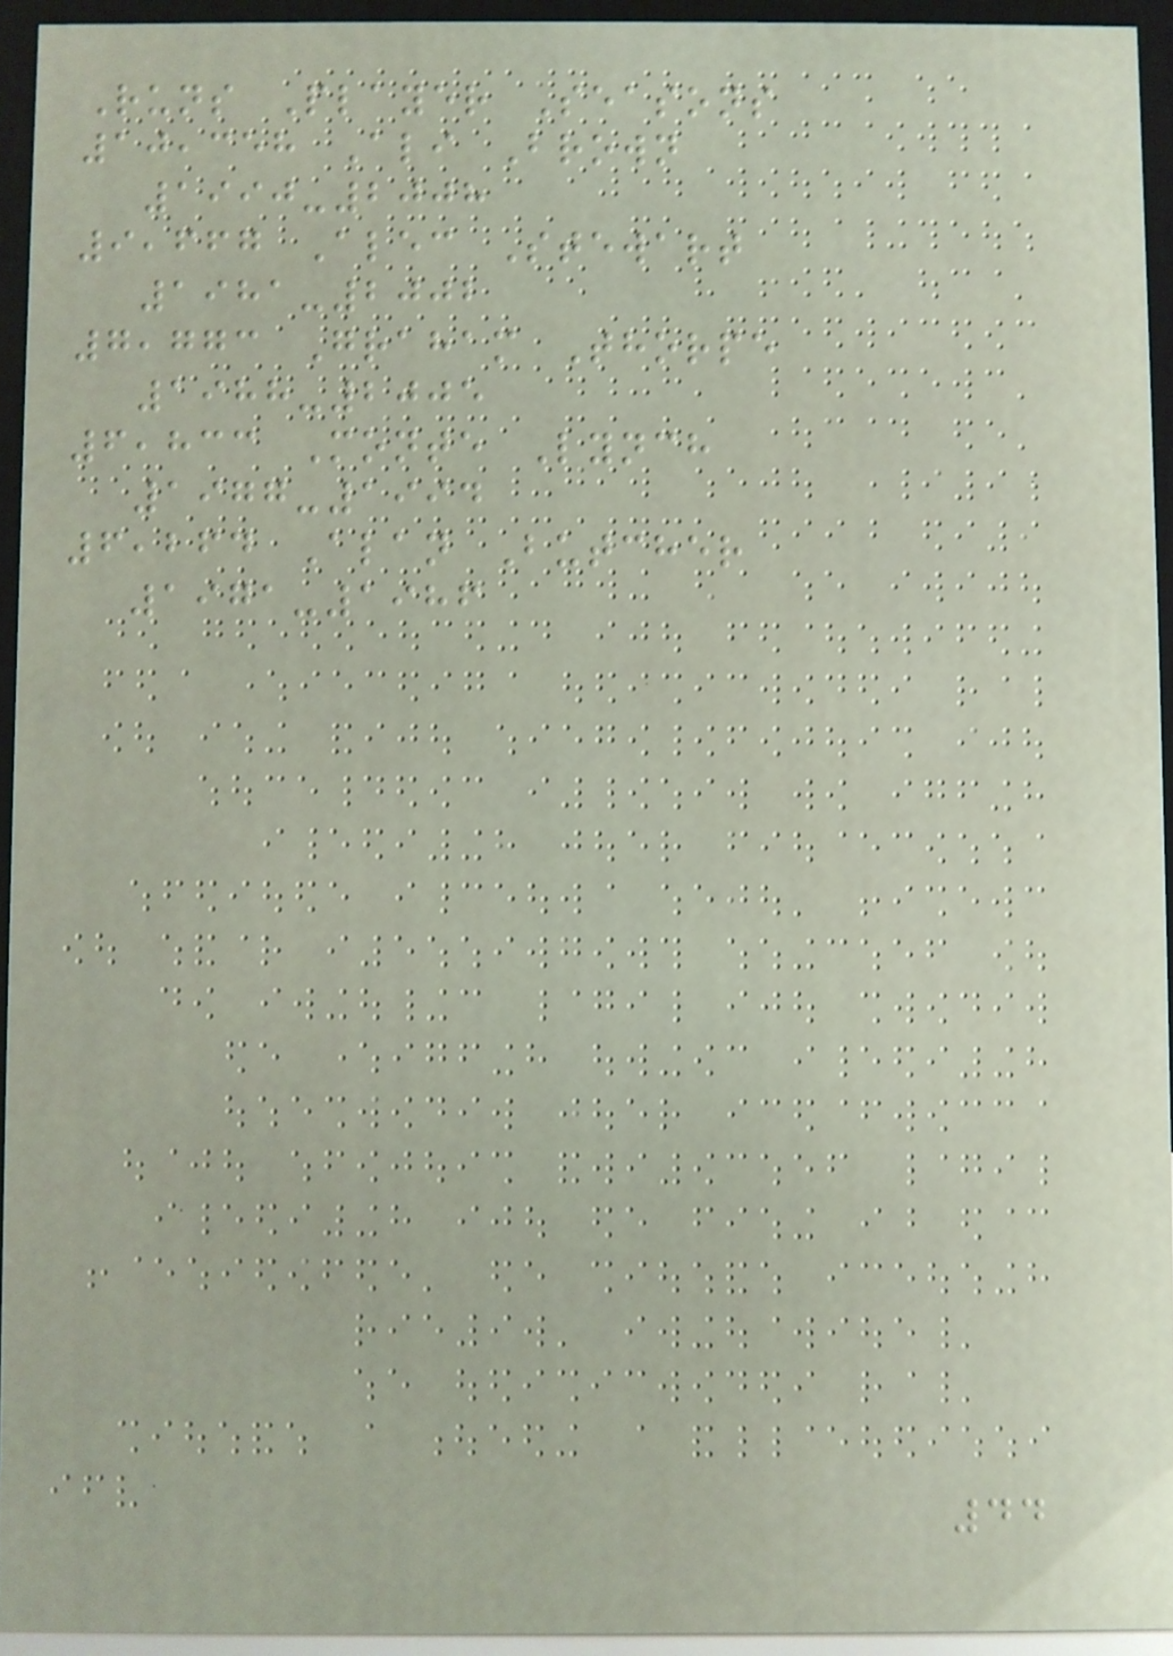Runs Player Seasons
10,358 Ali Brown
1990-2008
9,667 Alec Stewart
1981-2002
7,773 Graham Thorpe
1988-2005
6,833 Monte Lynch
1977-1994
6,264 Alan Butcher
1971-1986
44
